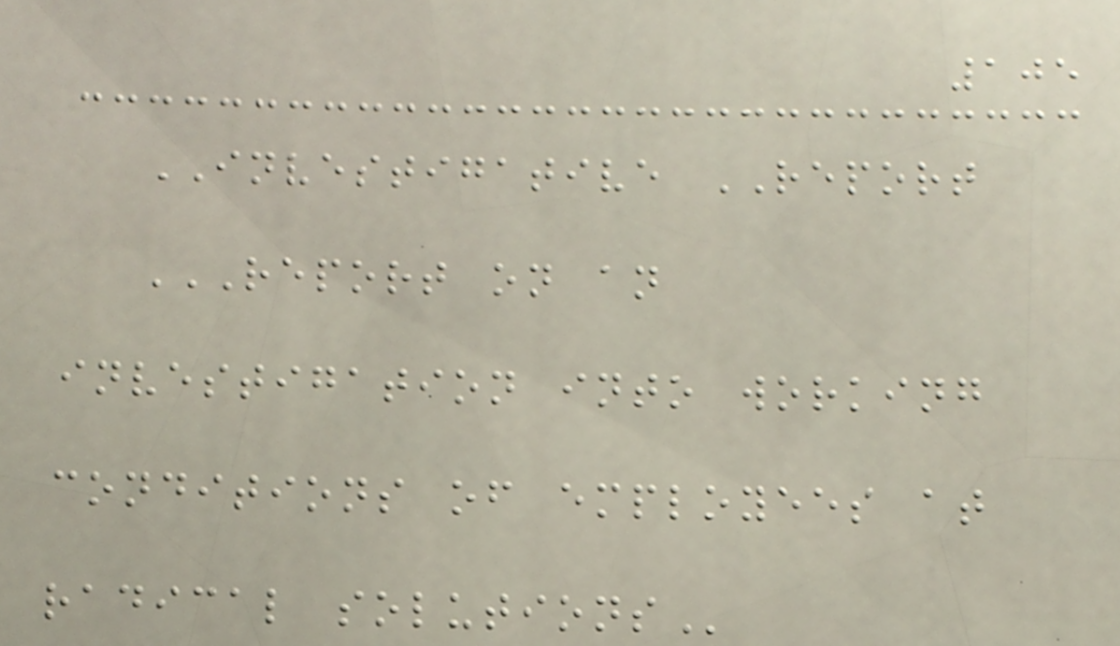105
INVESTIGATIVE REPORT
REPORT ON AN
INVESTIGATION INTO WORKING
CONDITIONS OF EMPLOYEES AT
RADICAL SOLUTIONS
